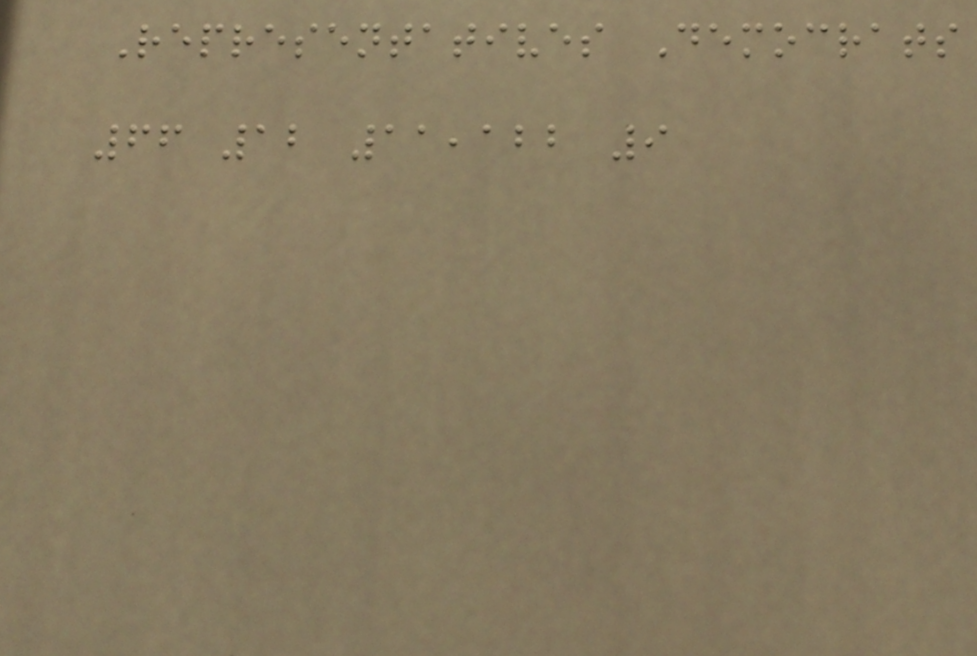Representatives Democrats
66 12 11,122 9
